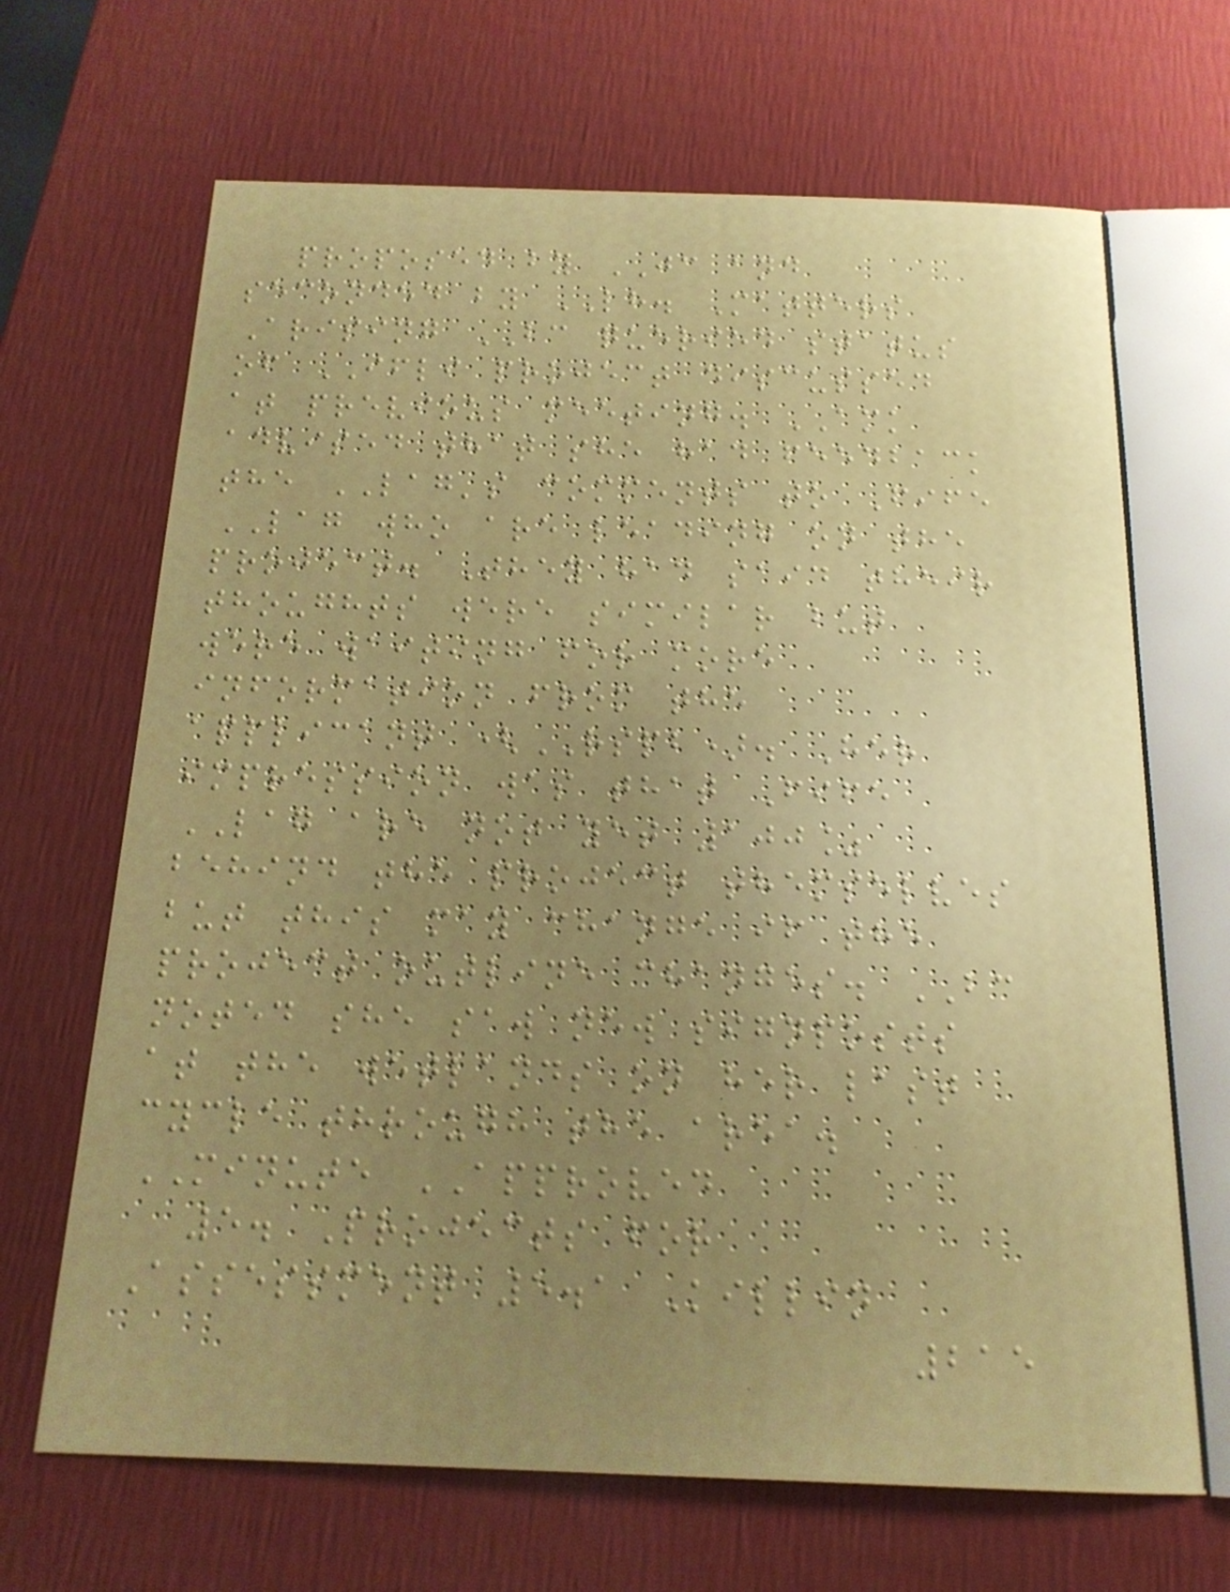proposed by JC and
seconded by LH. Matters
Arising BC queried status
of IFLI project discussed
at previous meeting. AMK
advised that she had feedback
the LAG's comments to Fife
LAG who are leading on the
project. They had said their
thoughts were similar but
were waiting for more
information from the
applicant (RSPB). Her
impression was that Fife
LAG are not yet 100%
behind the project themselves
but this may change if the
project outline changes. BC
noted she saw new signposts
at the wetlands on her last
cycle through the area.
MINUTE APPROVED
5. Projects for
Assessment 5.1 Killin
215
